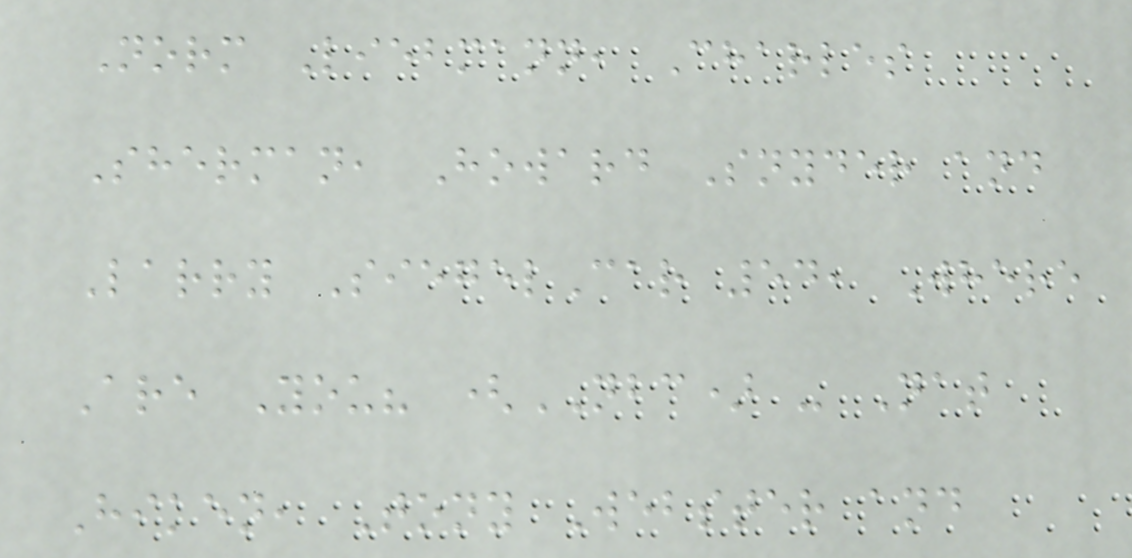Norm Liebmann, Charles
Sherman, Howard Snyder and
Larry SiegelCar 54, Where
Are You? (NBC) - Nat
Hiken, Tony Webster and
